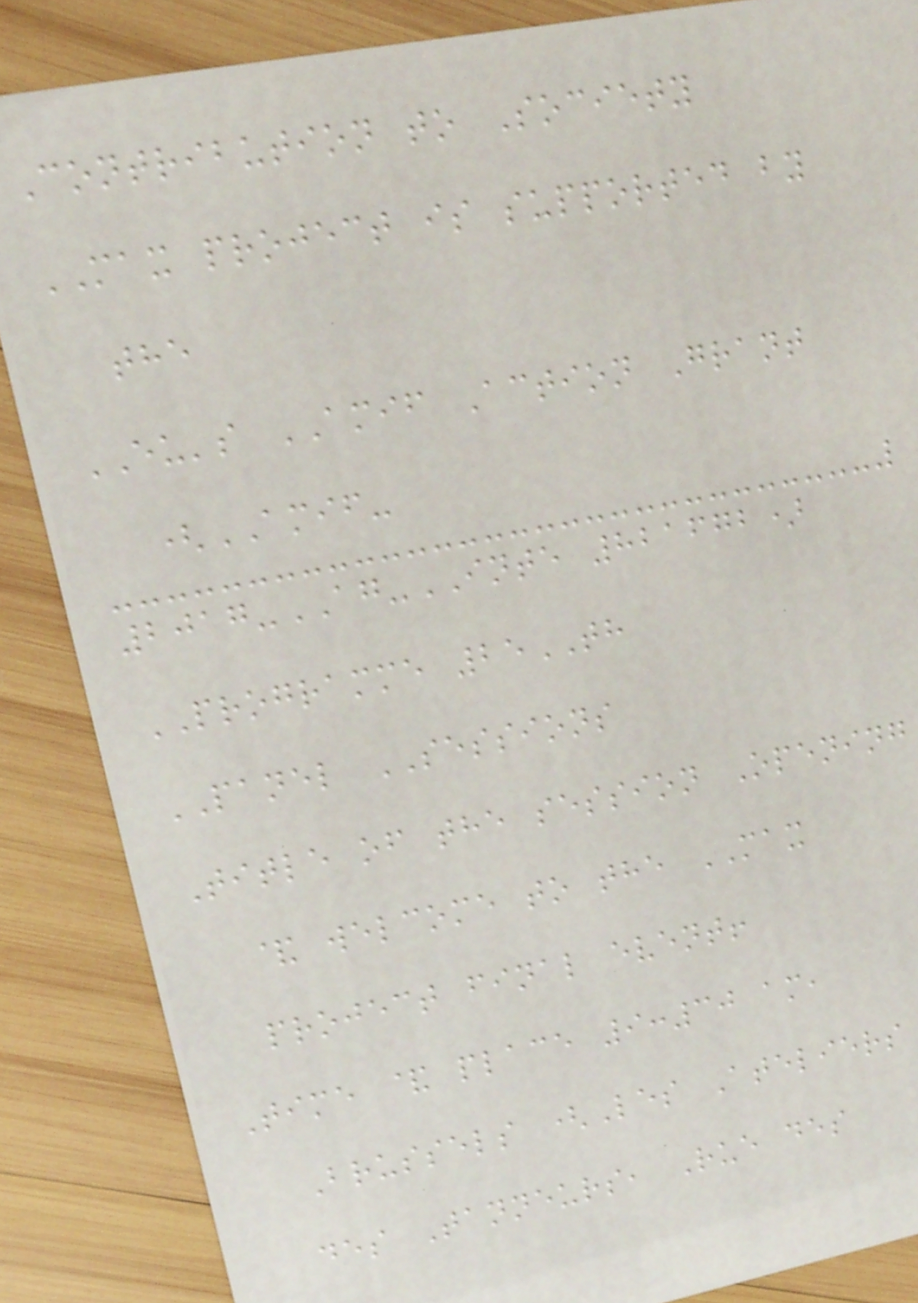Contribution to Society
MAX project is supported by
the
EU's AMIF Action Grant
(AMIF-
2017-AG-INTE 821672)
PROGRAMME 25TH
PANEL SESSIONS
Title of the session Opening
& welcome to the MAX
project final event!
Time & place 9:30 am,
Brussels (Les Ateliers
des Tanneurs, Rue des
